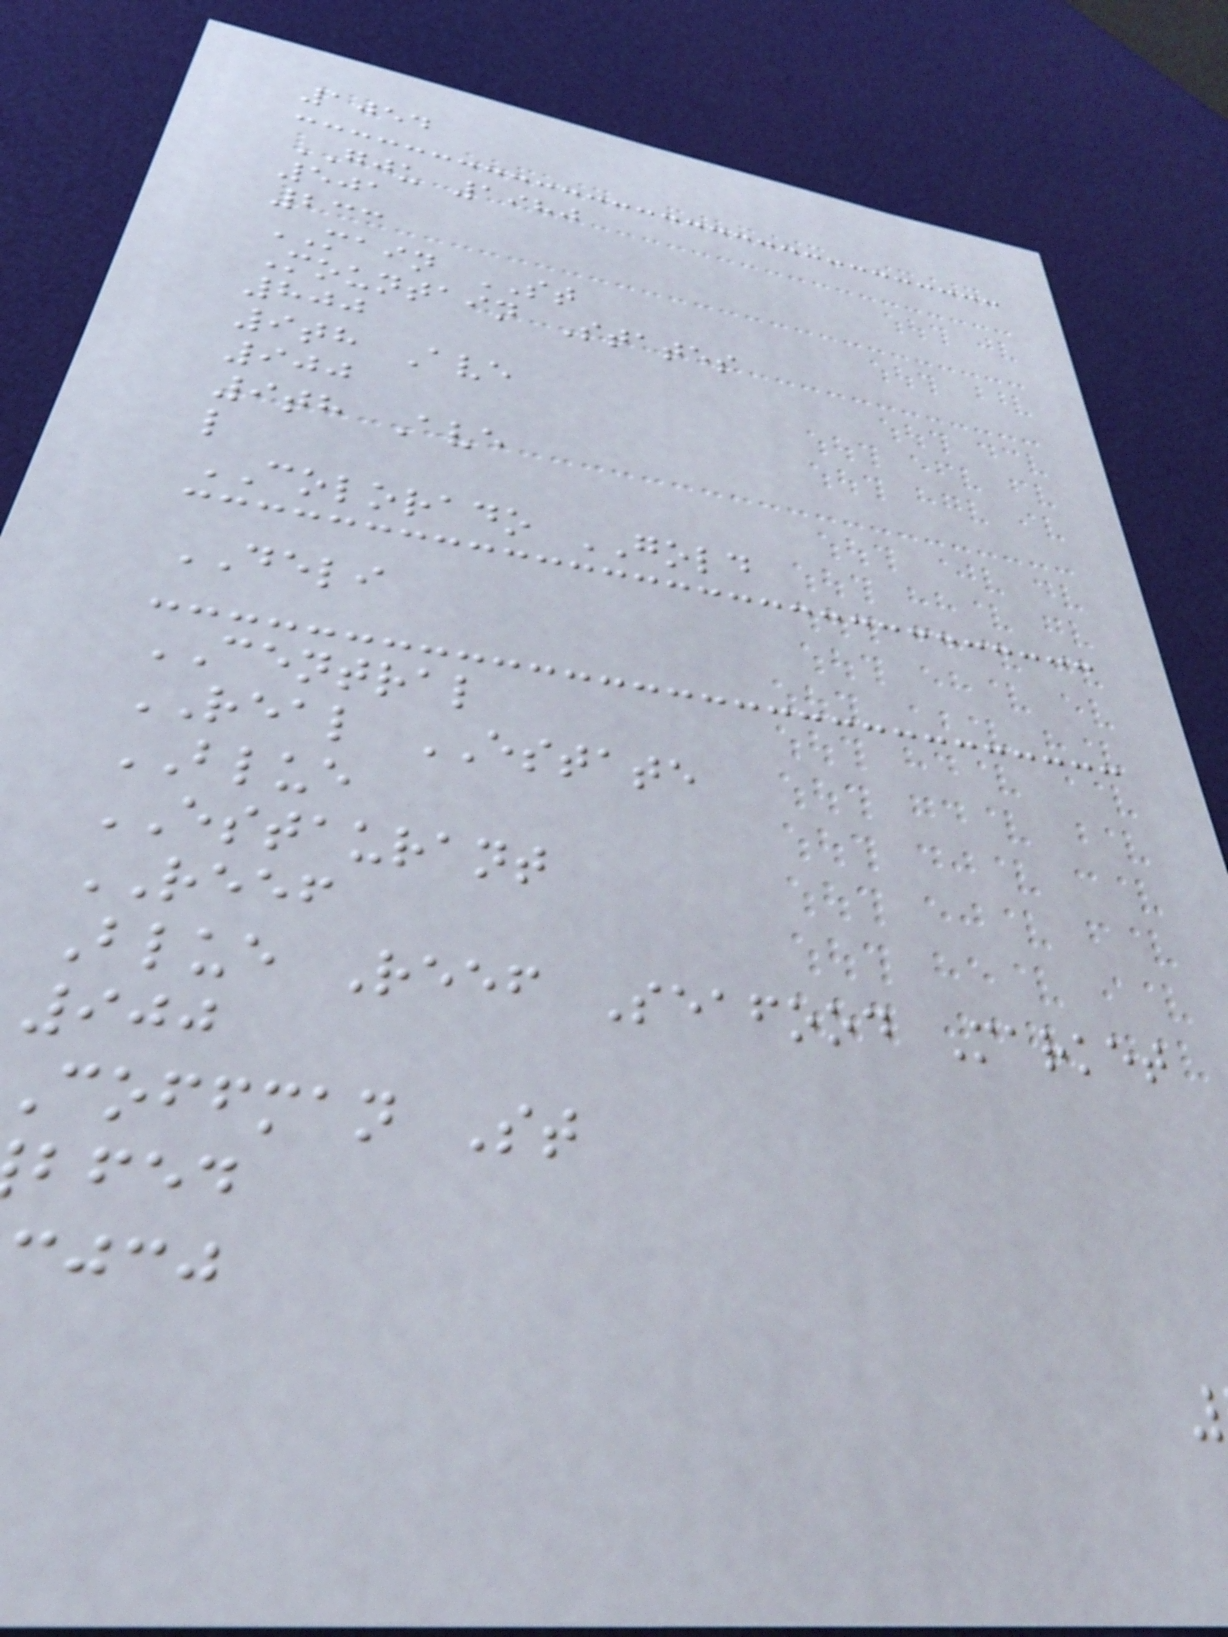1054
GJU 1980
501
233
MAIN ST
Mountain States
800
9th Ave
900
9th Ave
l
COLORADO GOLD
DELI
CENTRAL
REAL ESTATE
BLUE
ESTAURANT
REEF
Blue Reef Seafood Market
900
coffman St
bfed
cjcj
